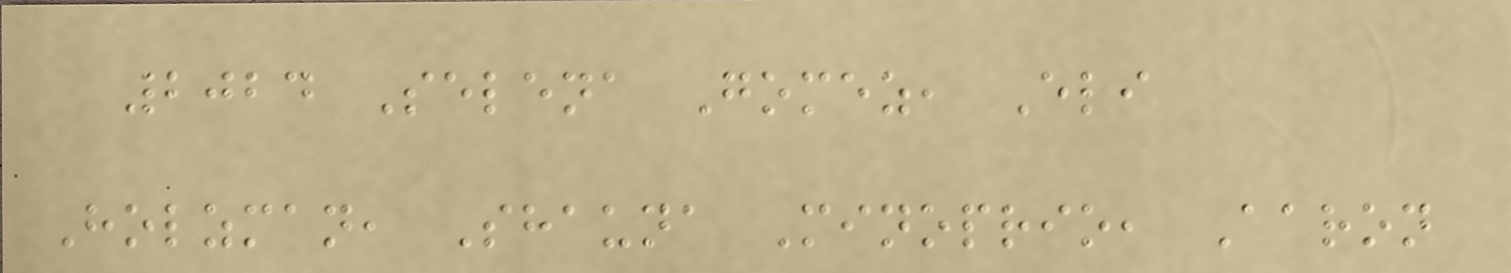2024 Selena Gomez, Eli
Holzman, Shauna Minoprio, Aaron
